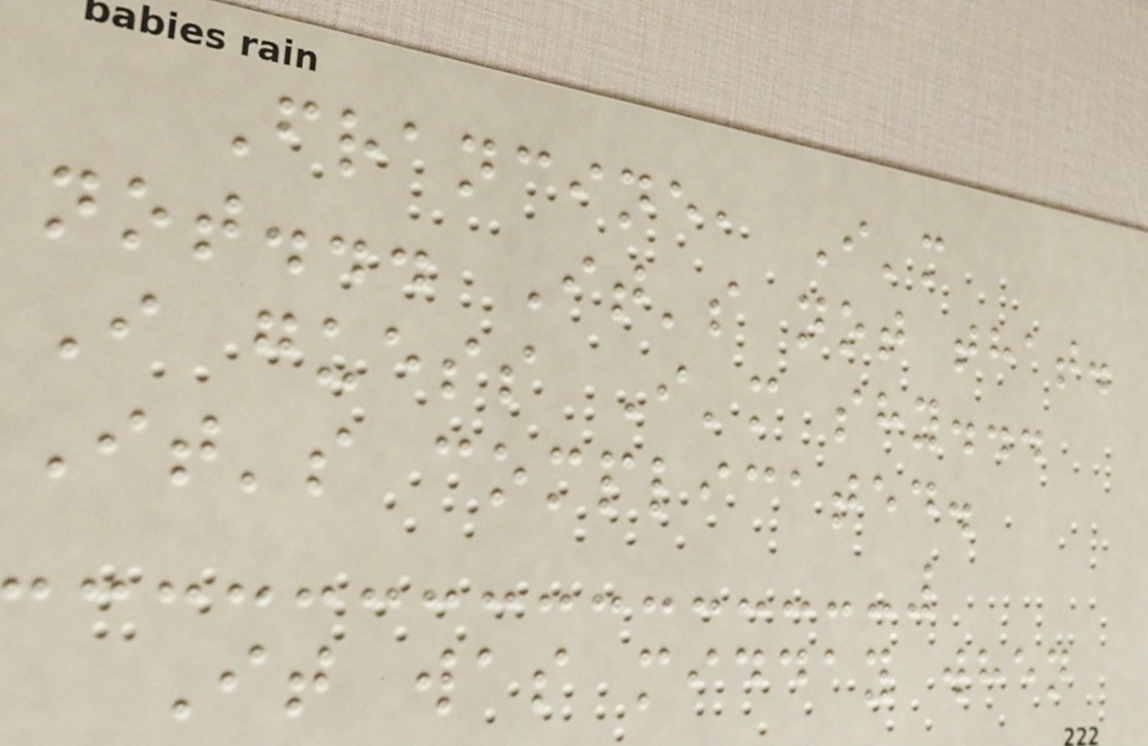Francine, I'm
not... It's not that.
I guess I'm shy...
It's complicated.
It was midday when
